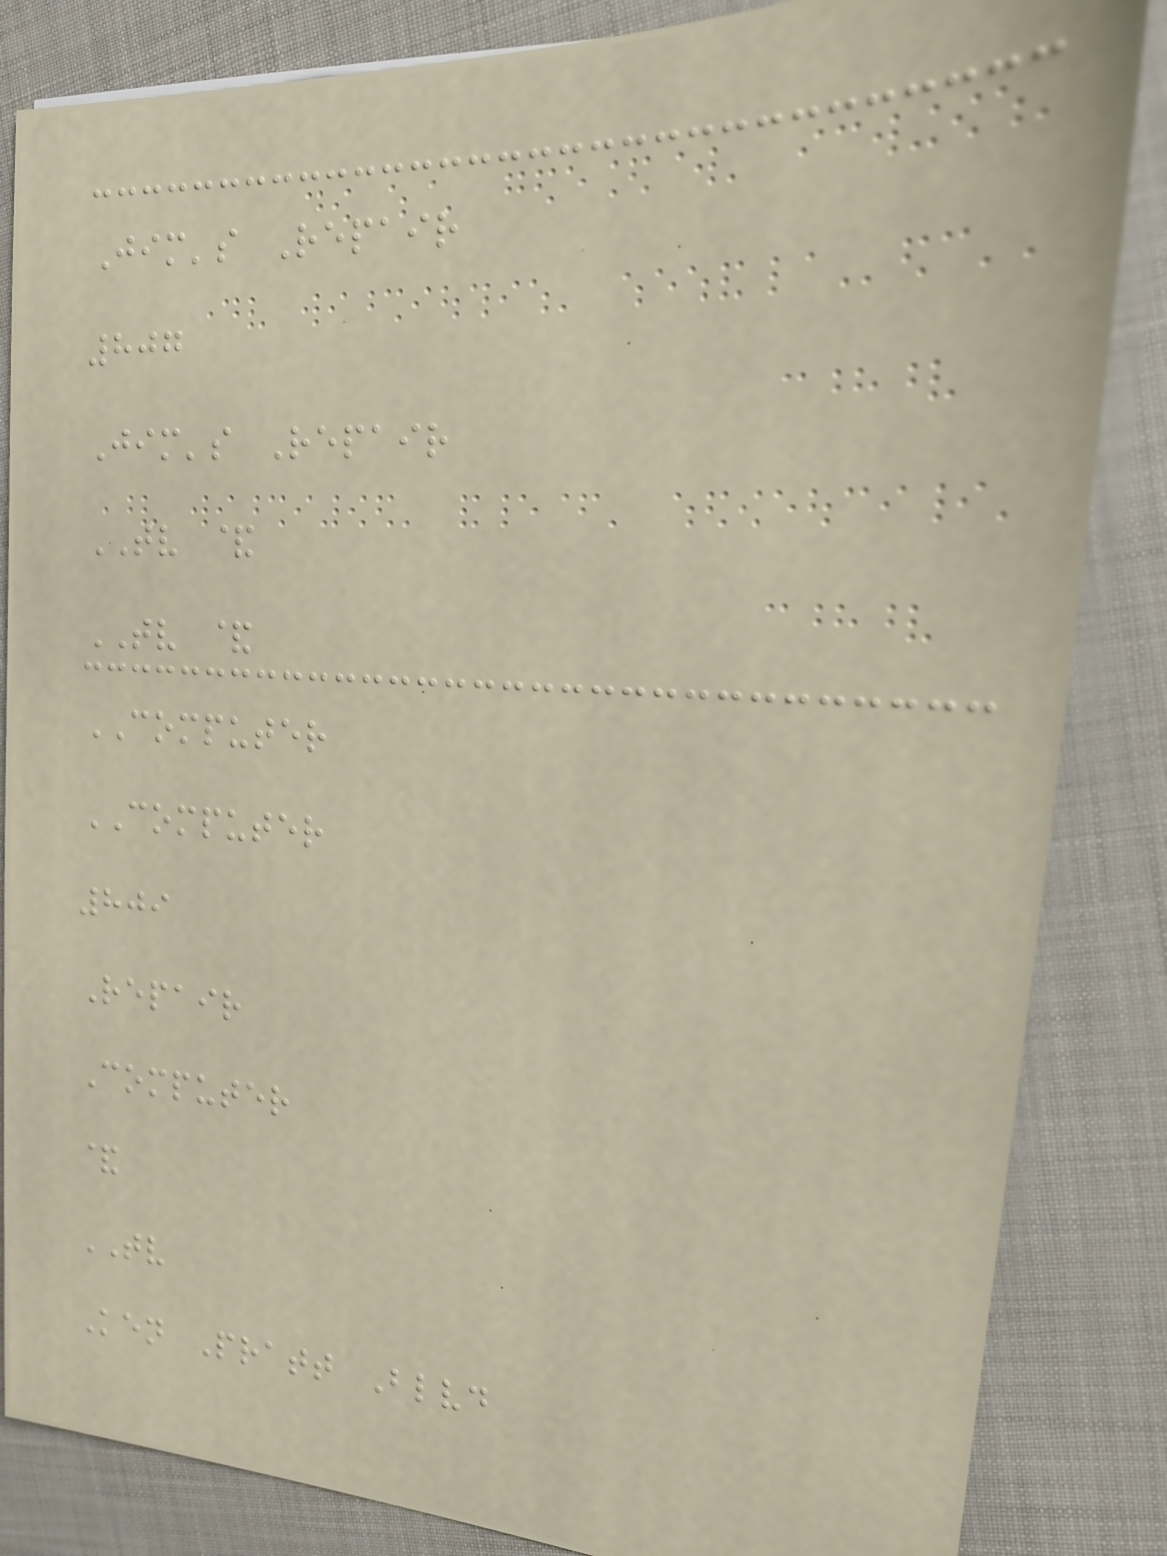Jim's Repair
807
Jim's Repair
TV &
TV &
COMPUTER
COMPUTER
809
Repair
Computer
&
TV
Ken Pratt Blvd
